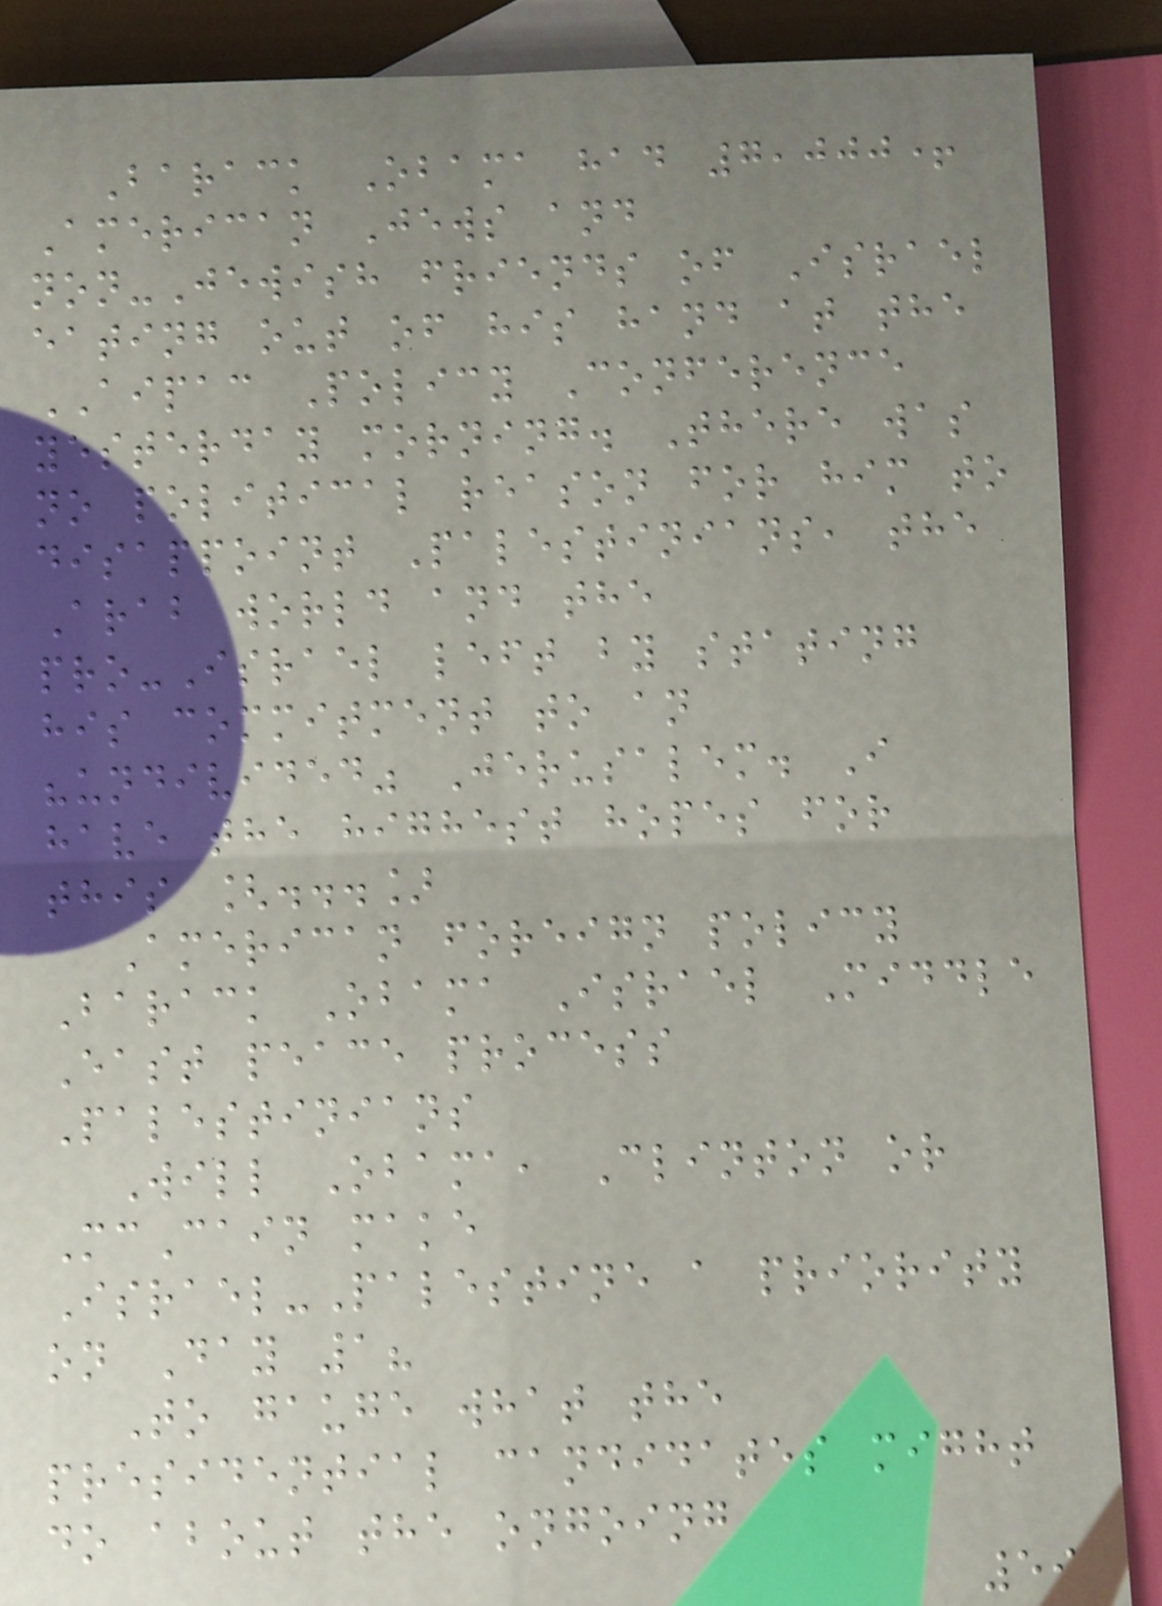Barack Obama had 7,000+
American Jews and
non-Jewish friends of Israel
eating out of his hand at the
AIPAC Policy Conference
yesterday morning. There was
no political reason for him to
disappoint Palestinians, the
Arab world and the
pro-Israel left by stating
his commitment to an
"undivided" Jerusalem. I
have the highest hopes for
this [...]
American foreign policy
Barack Obama Israel Middle
East peace process
Palestinians
Will Obama, Clinton or
McCain make
Israel-Palestine a priority
on Day 1?
To gauge what the
presidential candidates might
do about the ongoing
59
